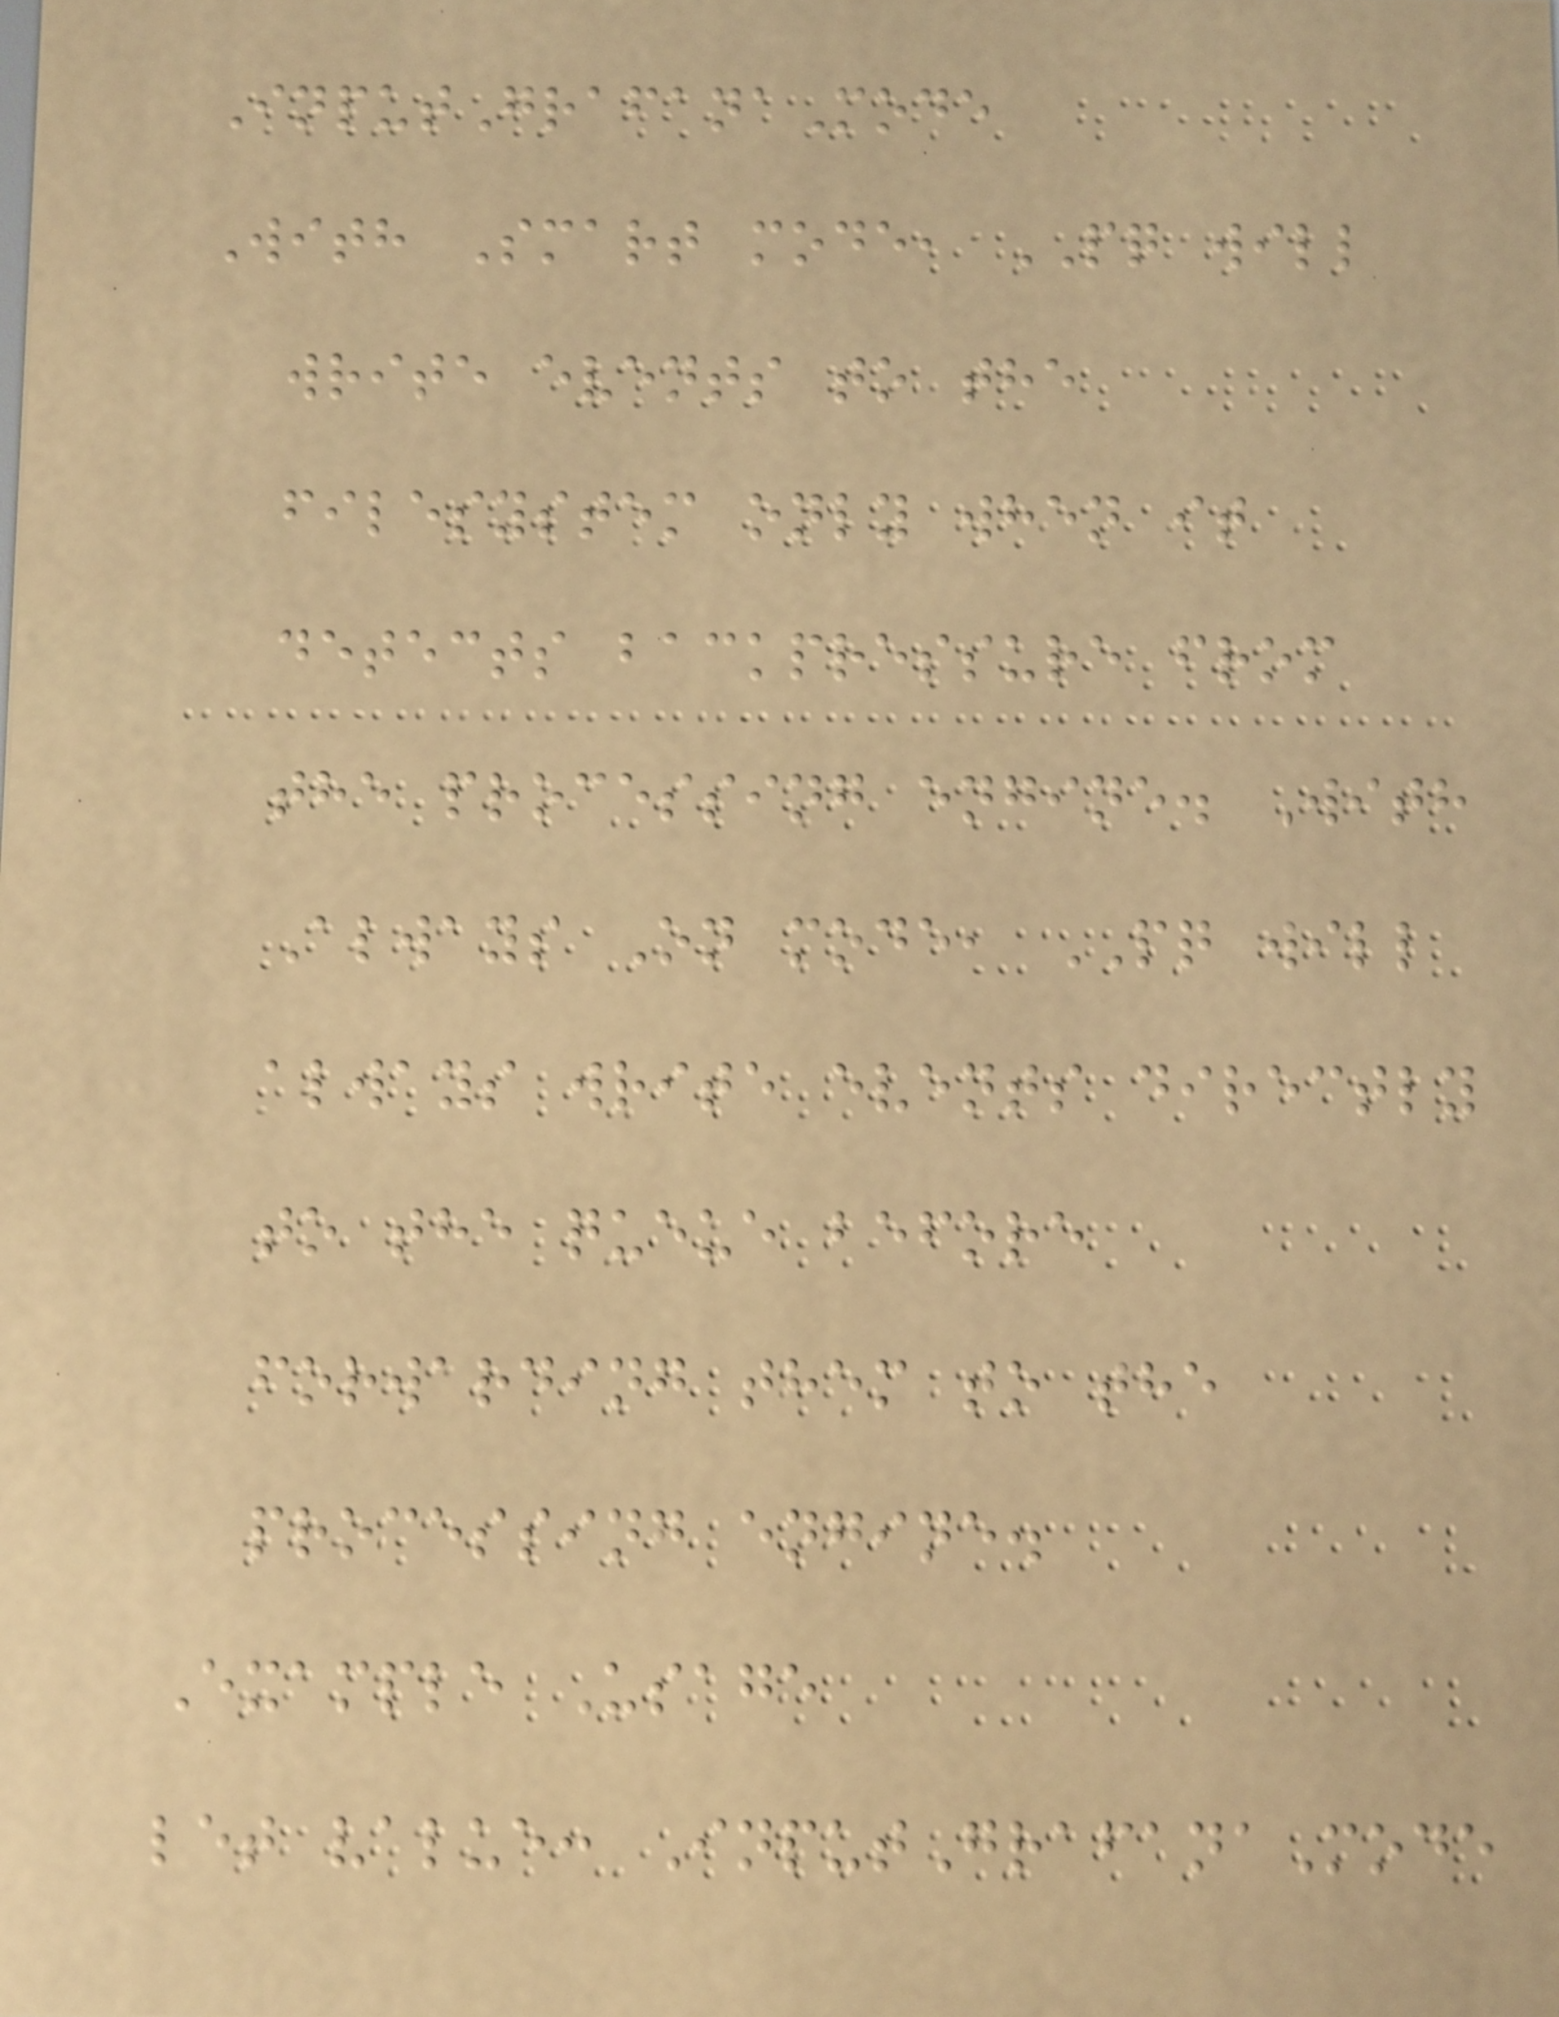InputGrafanaMode
With Smart mode, PQ will
write events to the
filesystem only when it
detects backpressure from
the processing engine. With
Always On mode, PQ will
always write events directly
to the queue before
forwarding them to the
processing engine.
Example Usage
let value: InputGrafanaMode
